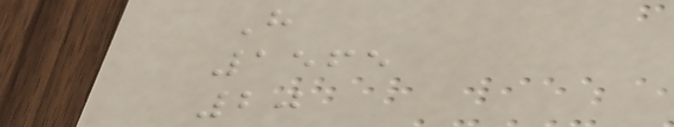H
1565
20
